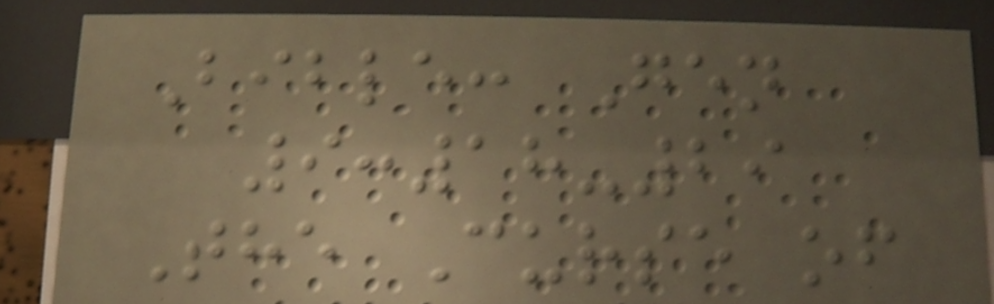Bible: Gen
9:18-29
The Curse of
